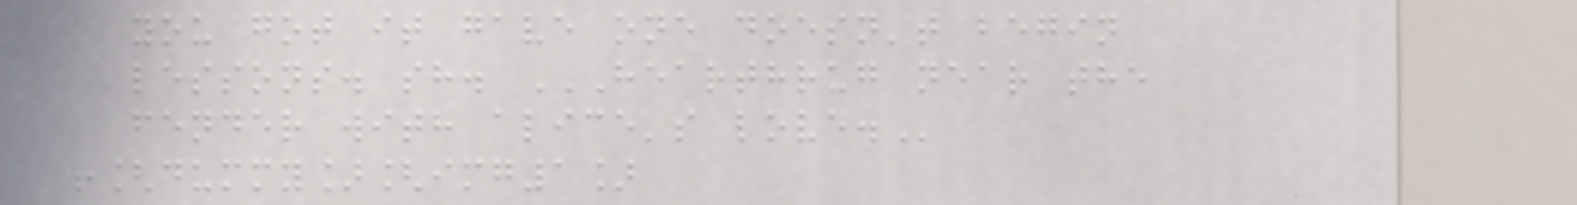you got it gave one doesn't begin
lessons. sh. HEARTHRUG NEAR THE
FENDER WITH ALICE'S LOVE.
![dummy][img1]
